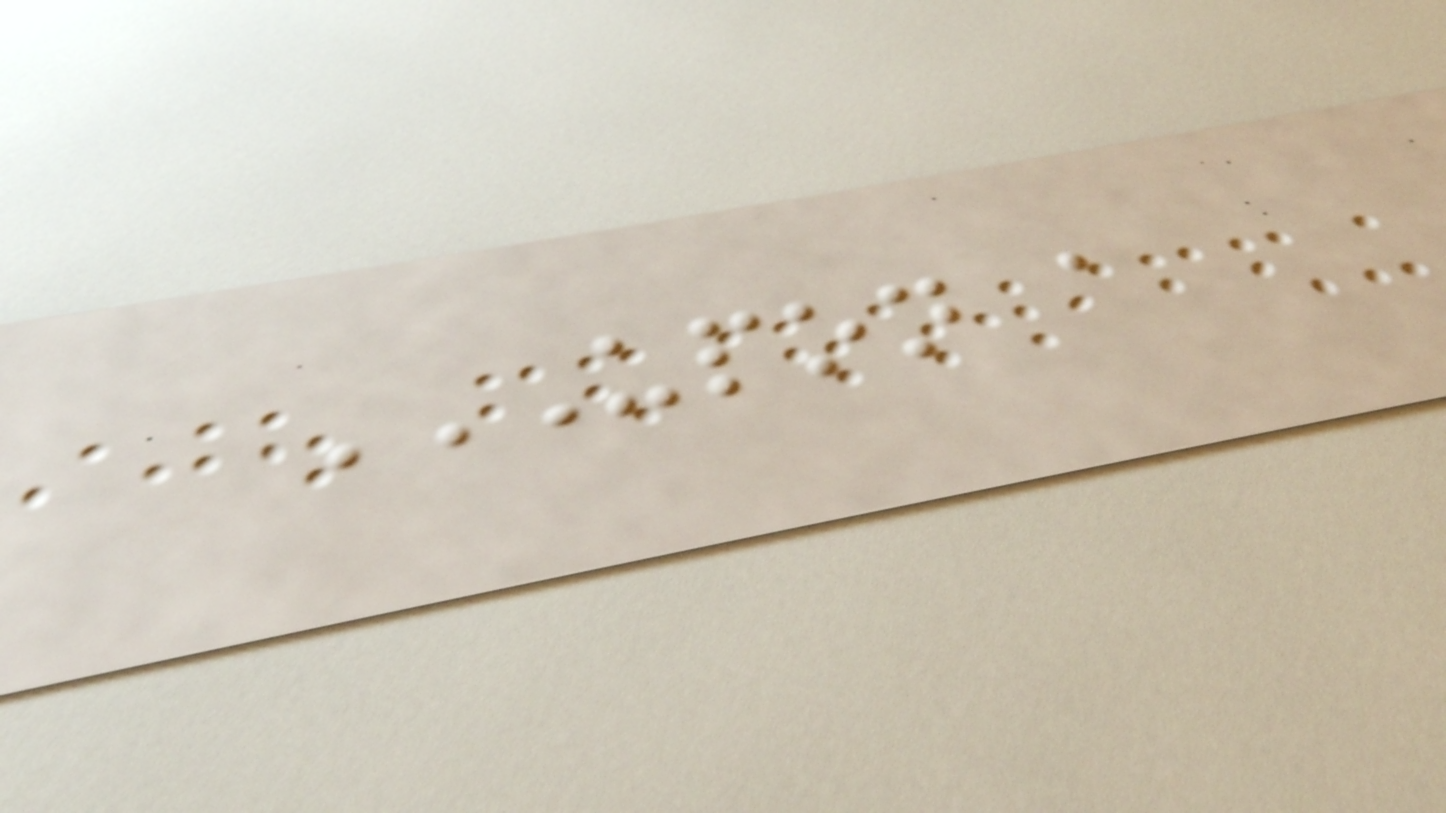UPON A
